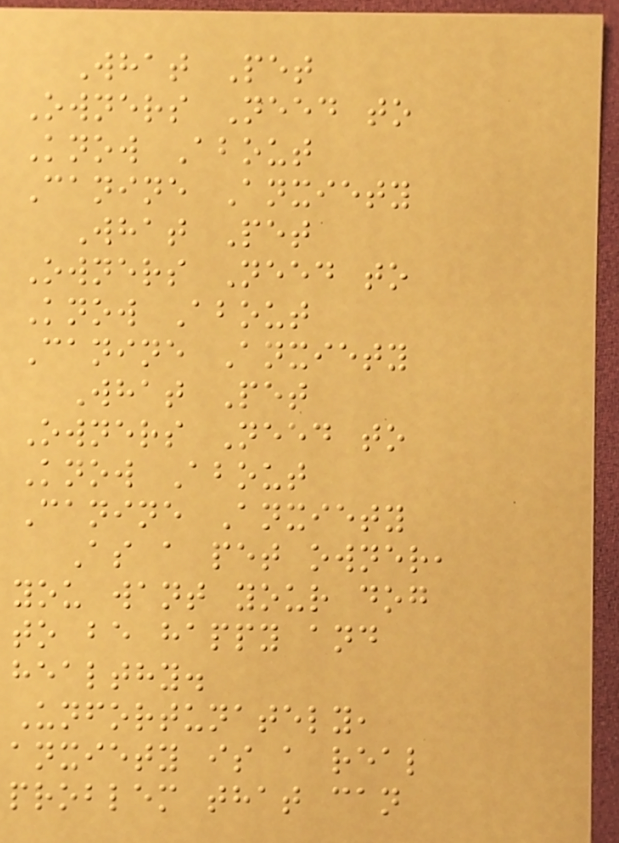What Pet
Owners Need to
Know About
Canine Anxiety
What Pet
Owners Need to
Know About
Canine Anxiety
What Pet
Owners Need to
Know About
Canine Anxiety
As a pet owner,
you want your dog
to be happy and
healthy.
Unfortunately,
anxiety is a real
problem that can
